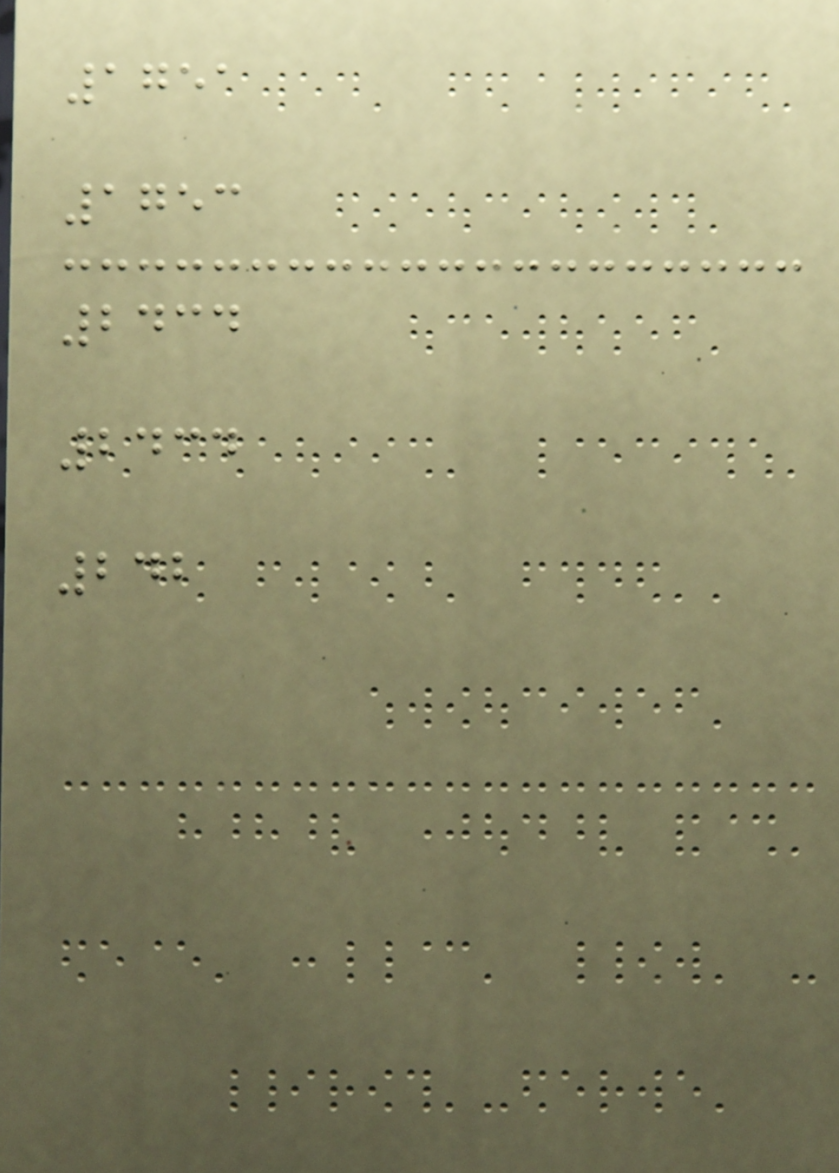1751
1753
2434
2434
242
